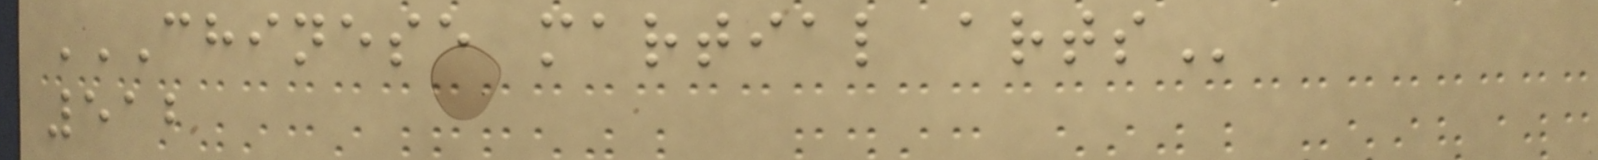CHINESE MARTIAL ARTS
512
